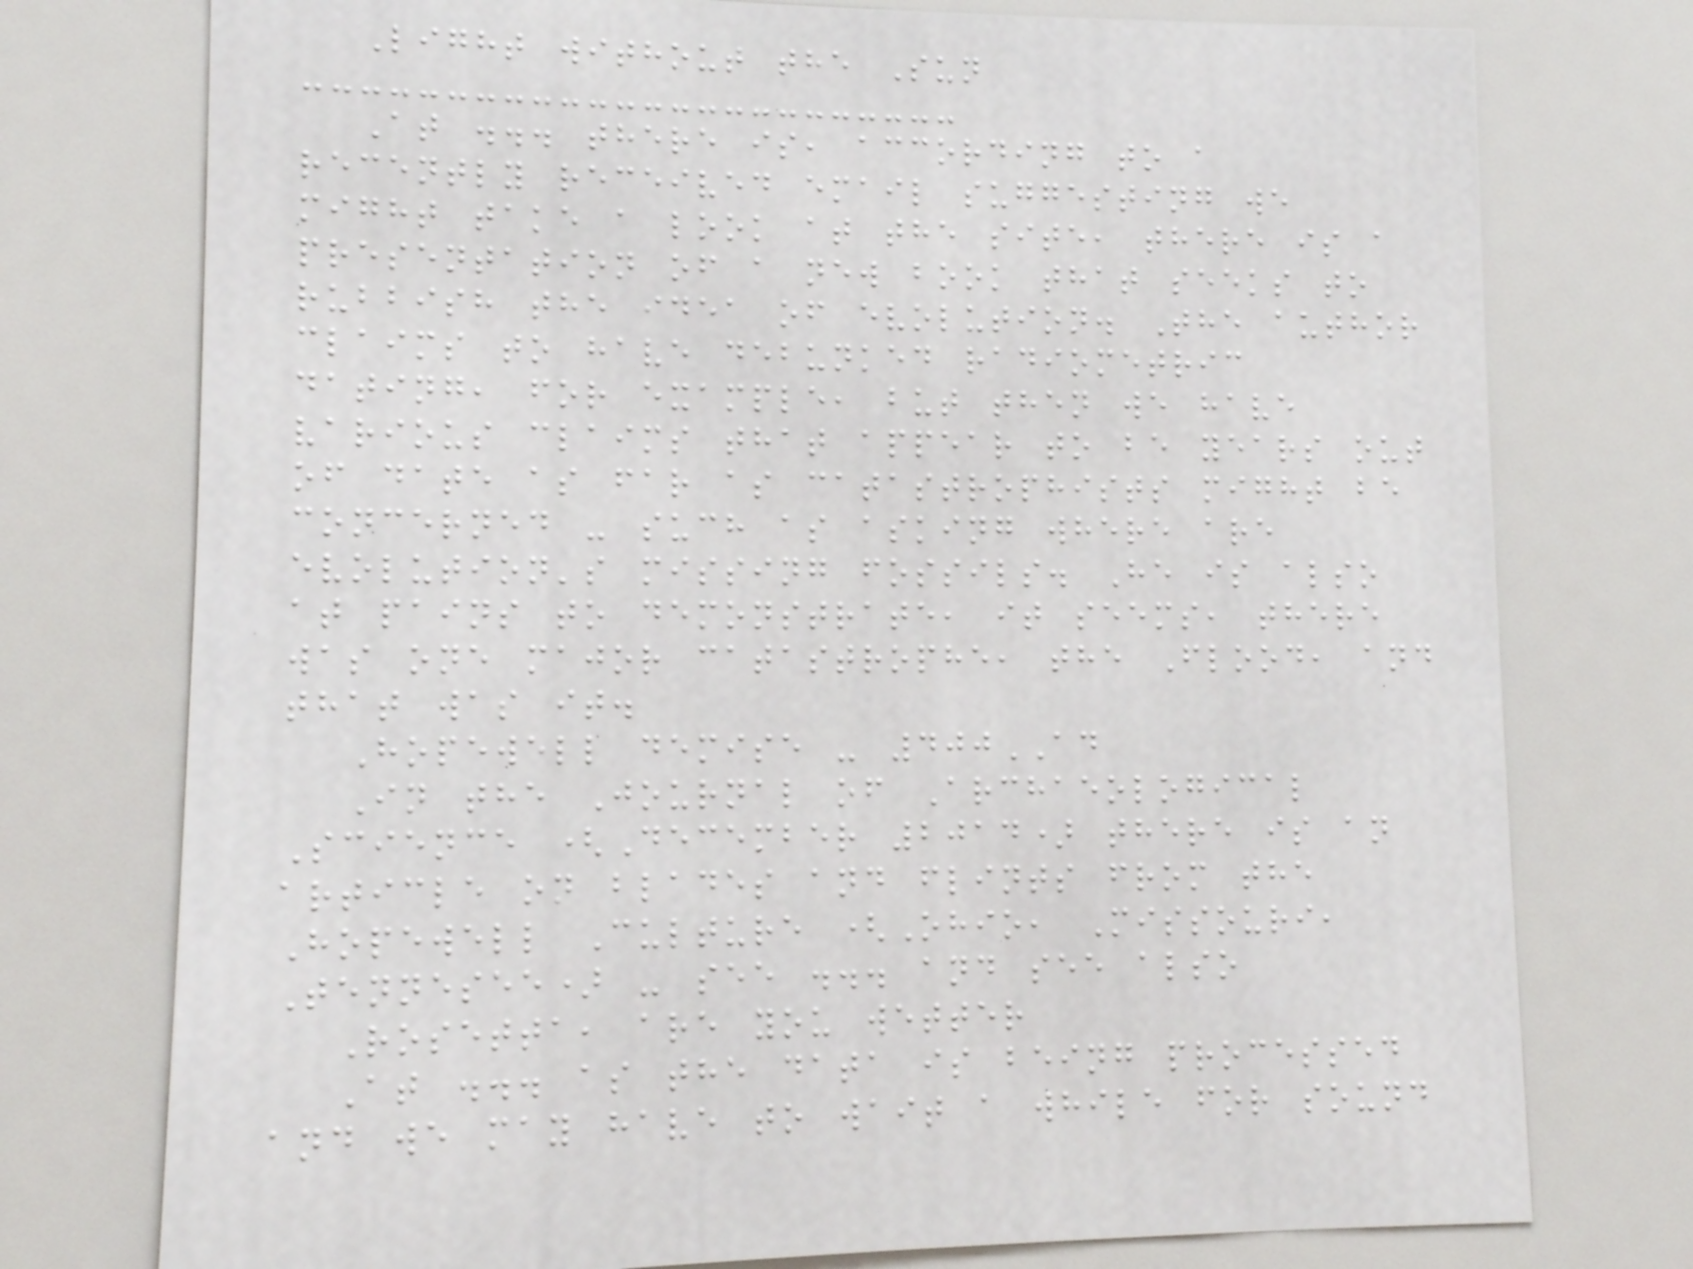Light without the Sun
At ... there is, according to a
recently received email suggesting we
might take a look at the site, there is a
presentation of a new book that seeks to
rubbish the idea of evolution. The author
claims to have debunked radiometric
dating, for example, but then we have
various claims that appear to be years out
of date as far as catastrophists might be
concerned - such as asking where are
evolution's missing fossils. He is also
at pains to demonstrate, it seems, there
was one major catastrophe, the Flood, and
that was it.
Hopewell demise - 400AD
In the Journal of Archaeological
Science (December 2014) there is an
article on blades and flints from the
Hopewell Culture (Ohio, Missouri,
Tennesee) - see ... and see also
Rosetta, are you wetter
At ... as the data is being processed
and we may have to wait a while for sound
